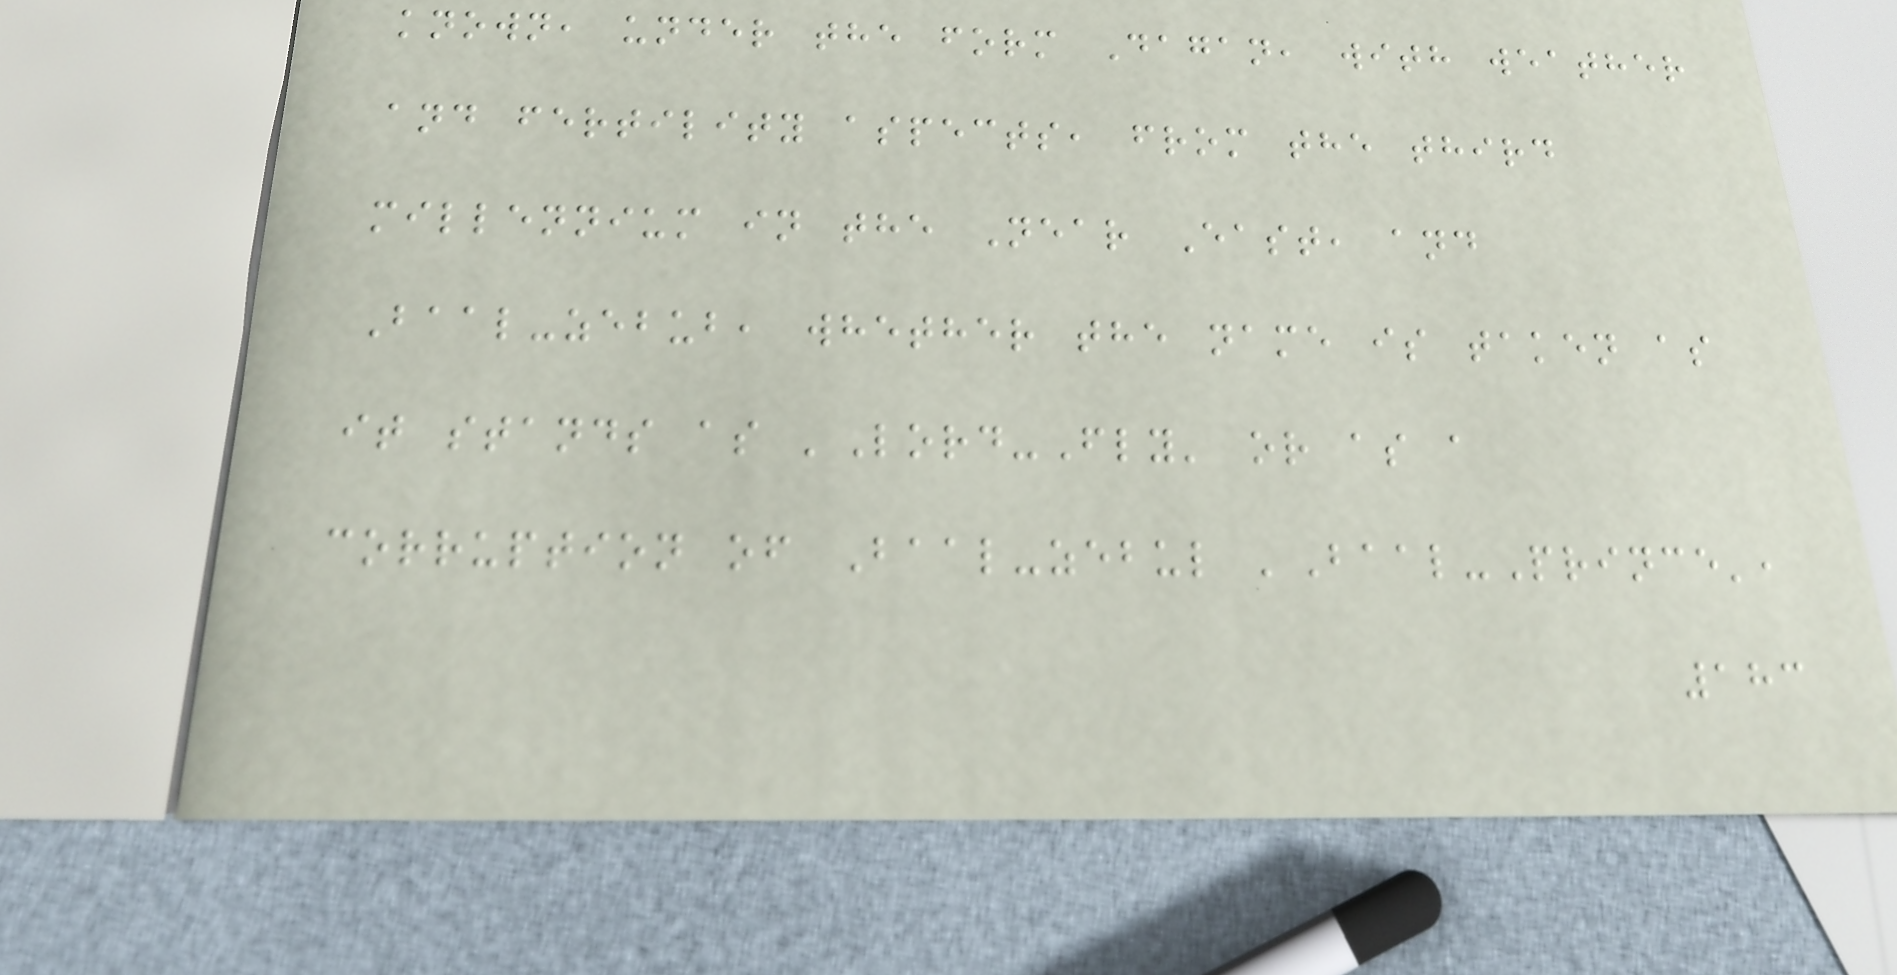known, under the form Dagan, with weather
and fertility aspects, from the third
millennium in the Near East, and
Baal-zebub, whether the name is taken as
it stands as 'Lord-Fly' or as a
corruption of Baal-zebul 'Baal-Prince',
183
